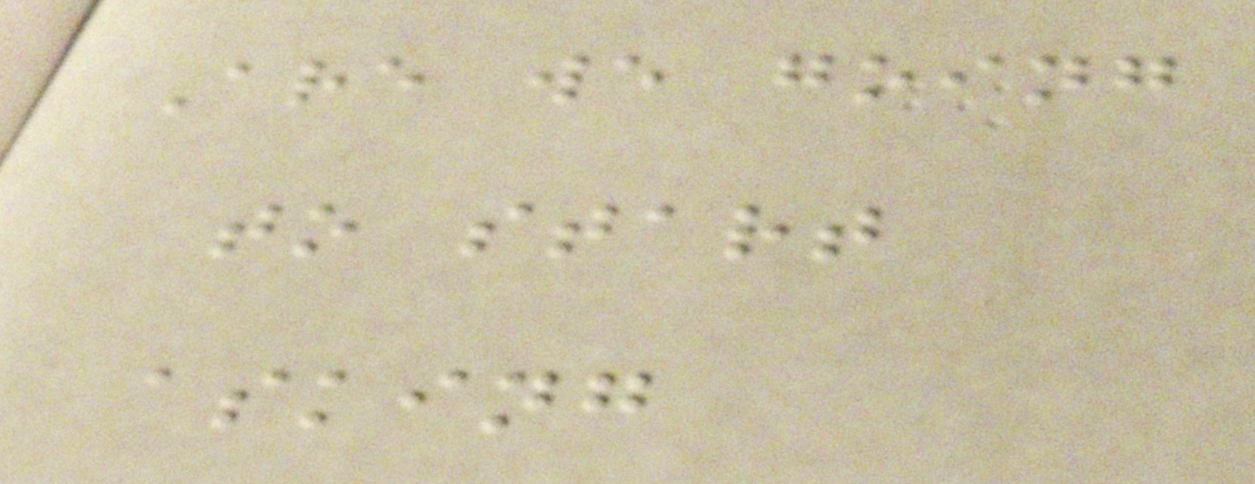Are we going
to start
asking
